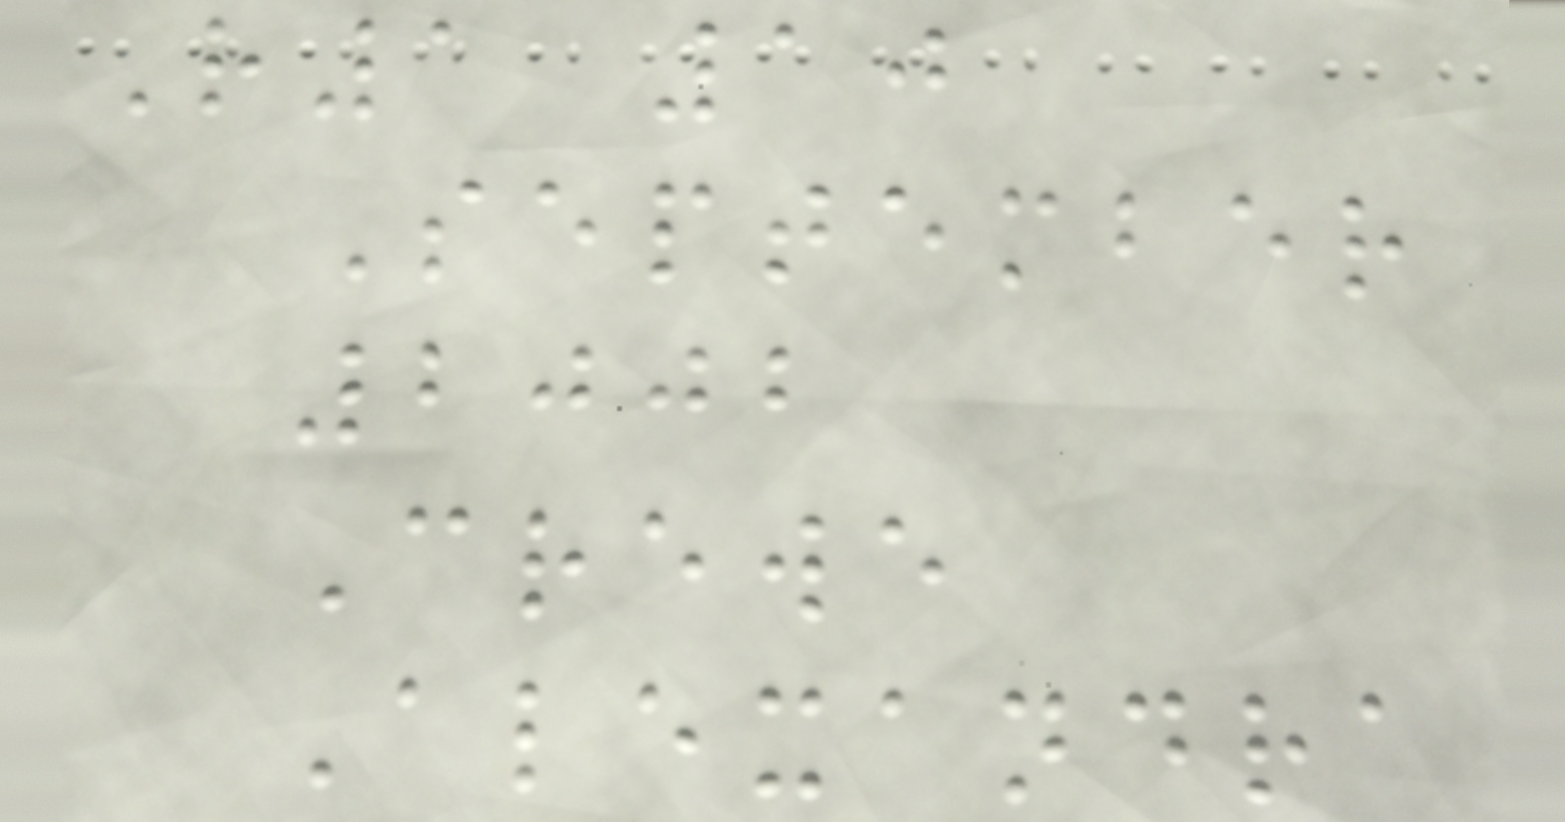R1 10
September
2002
Crewe
Alexandra
